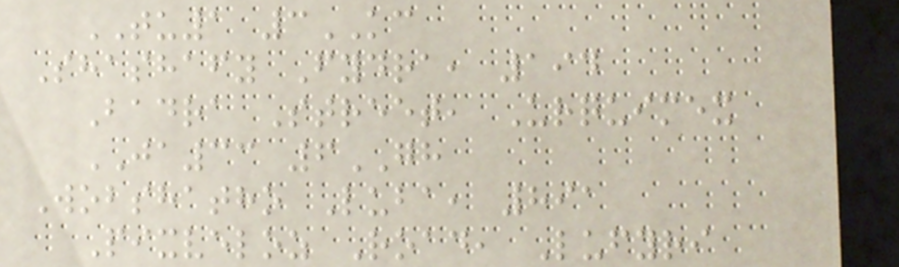TU1 3KC
Shashafy Fydra, 194
Badra Street, Urquimex
JA33 6GH
Wobshatho Luba, 891
Pixveloz Road, Lufyri
